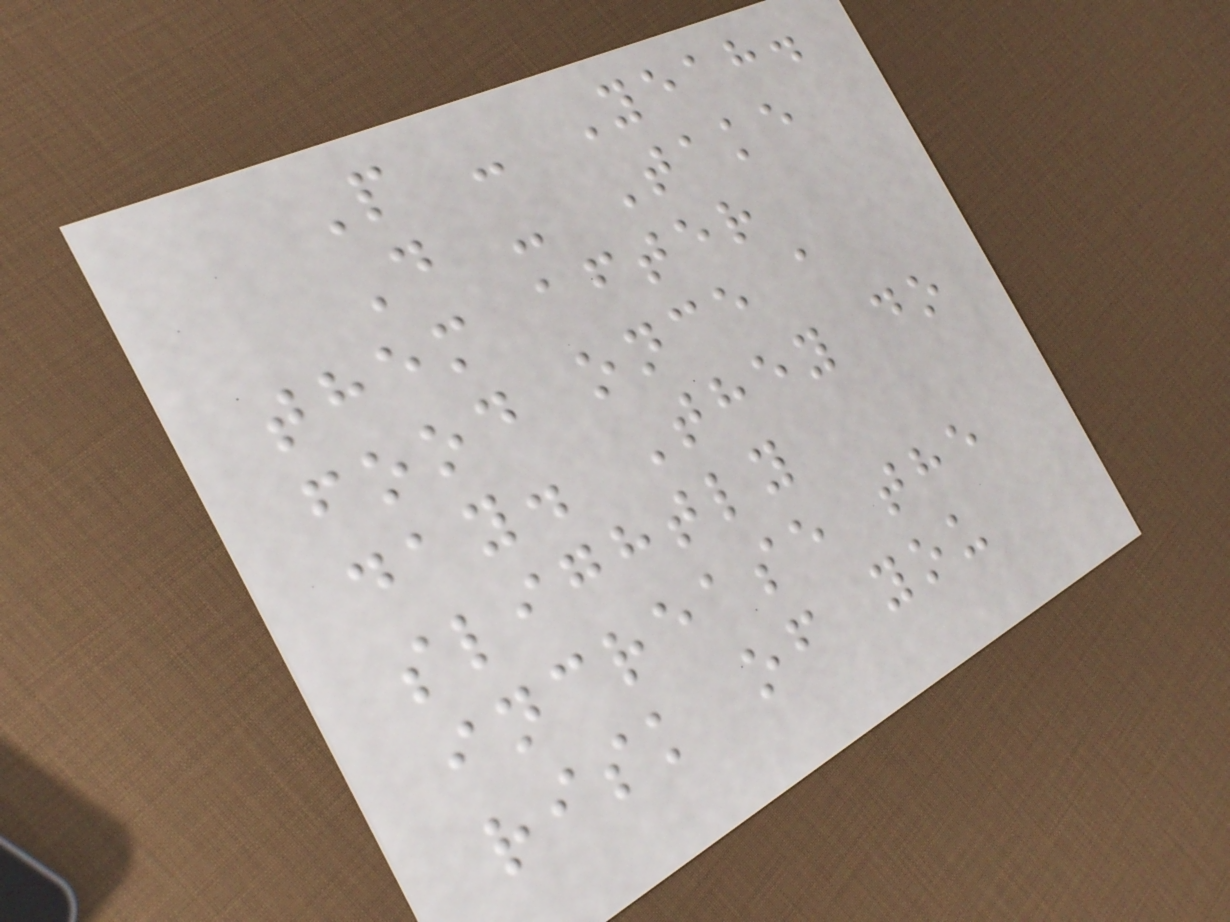P - Yeah.
D - Take
them after
food once a
day. They do
slightly
increase the
risk of you
